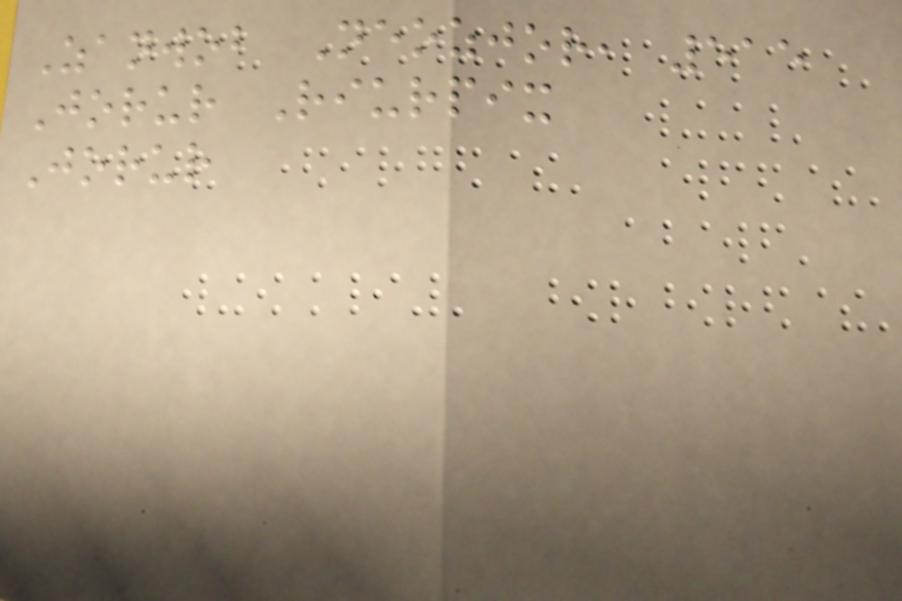Zanwob Neozjor, 515
Jorur Riurpix
Jorur
